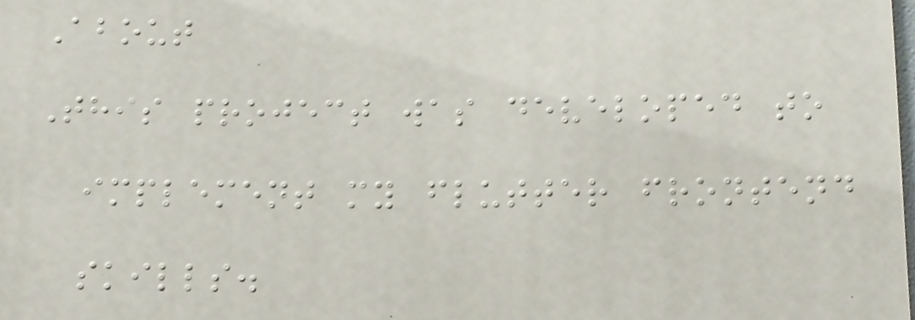About
This project was developed to
implement my flutter frontend
skills.
